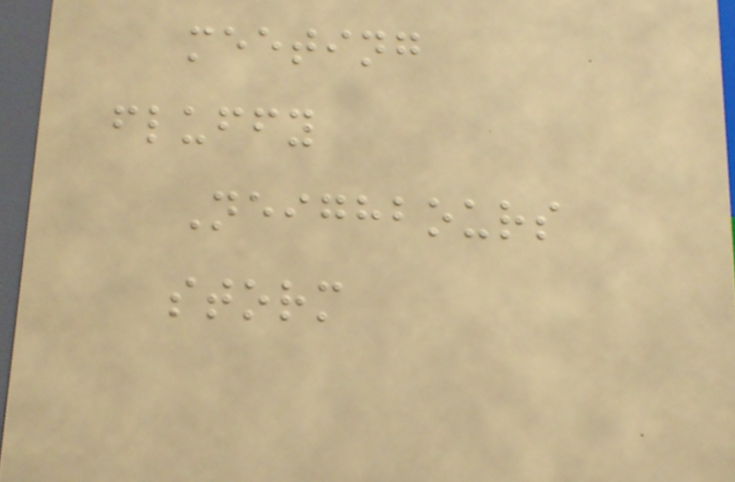meeting
fluffy
Neighbours
storm
